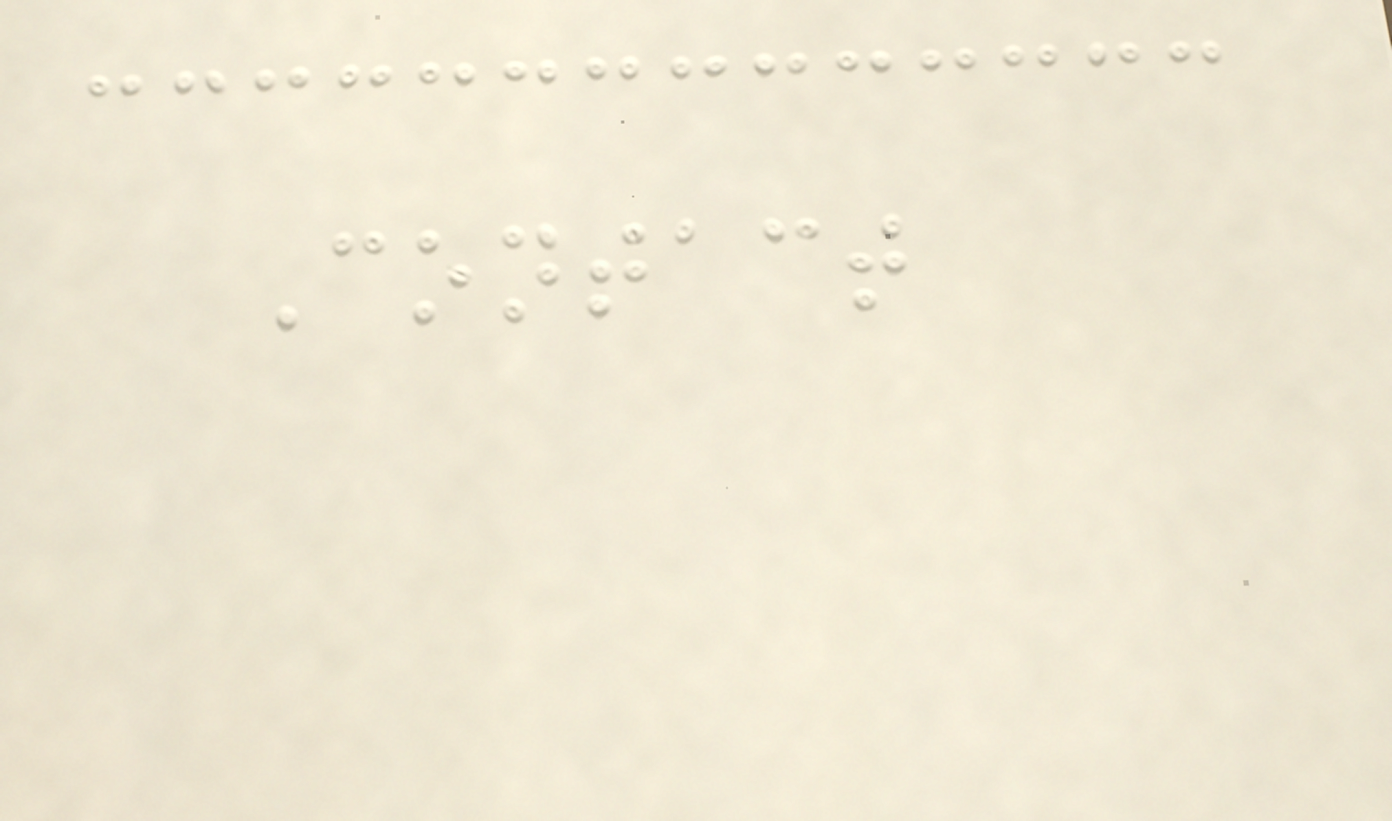Contact
